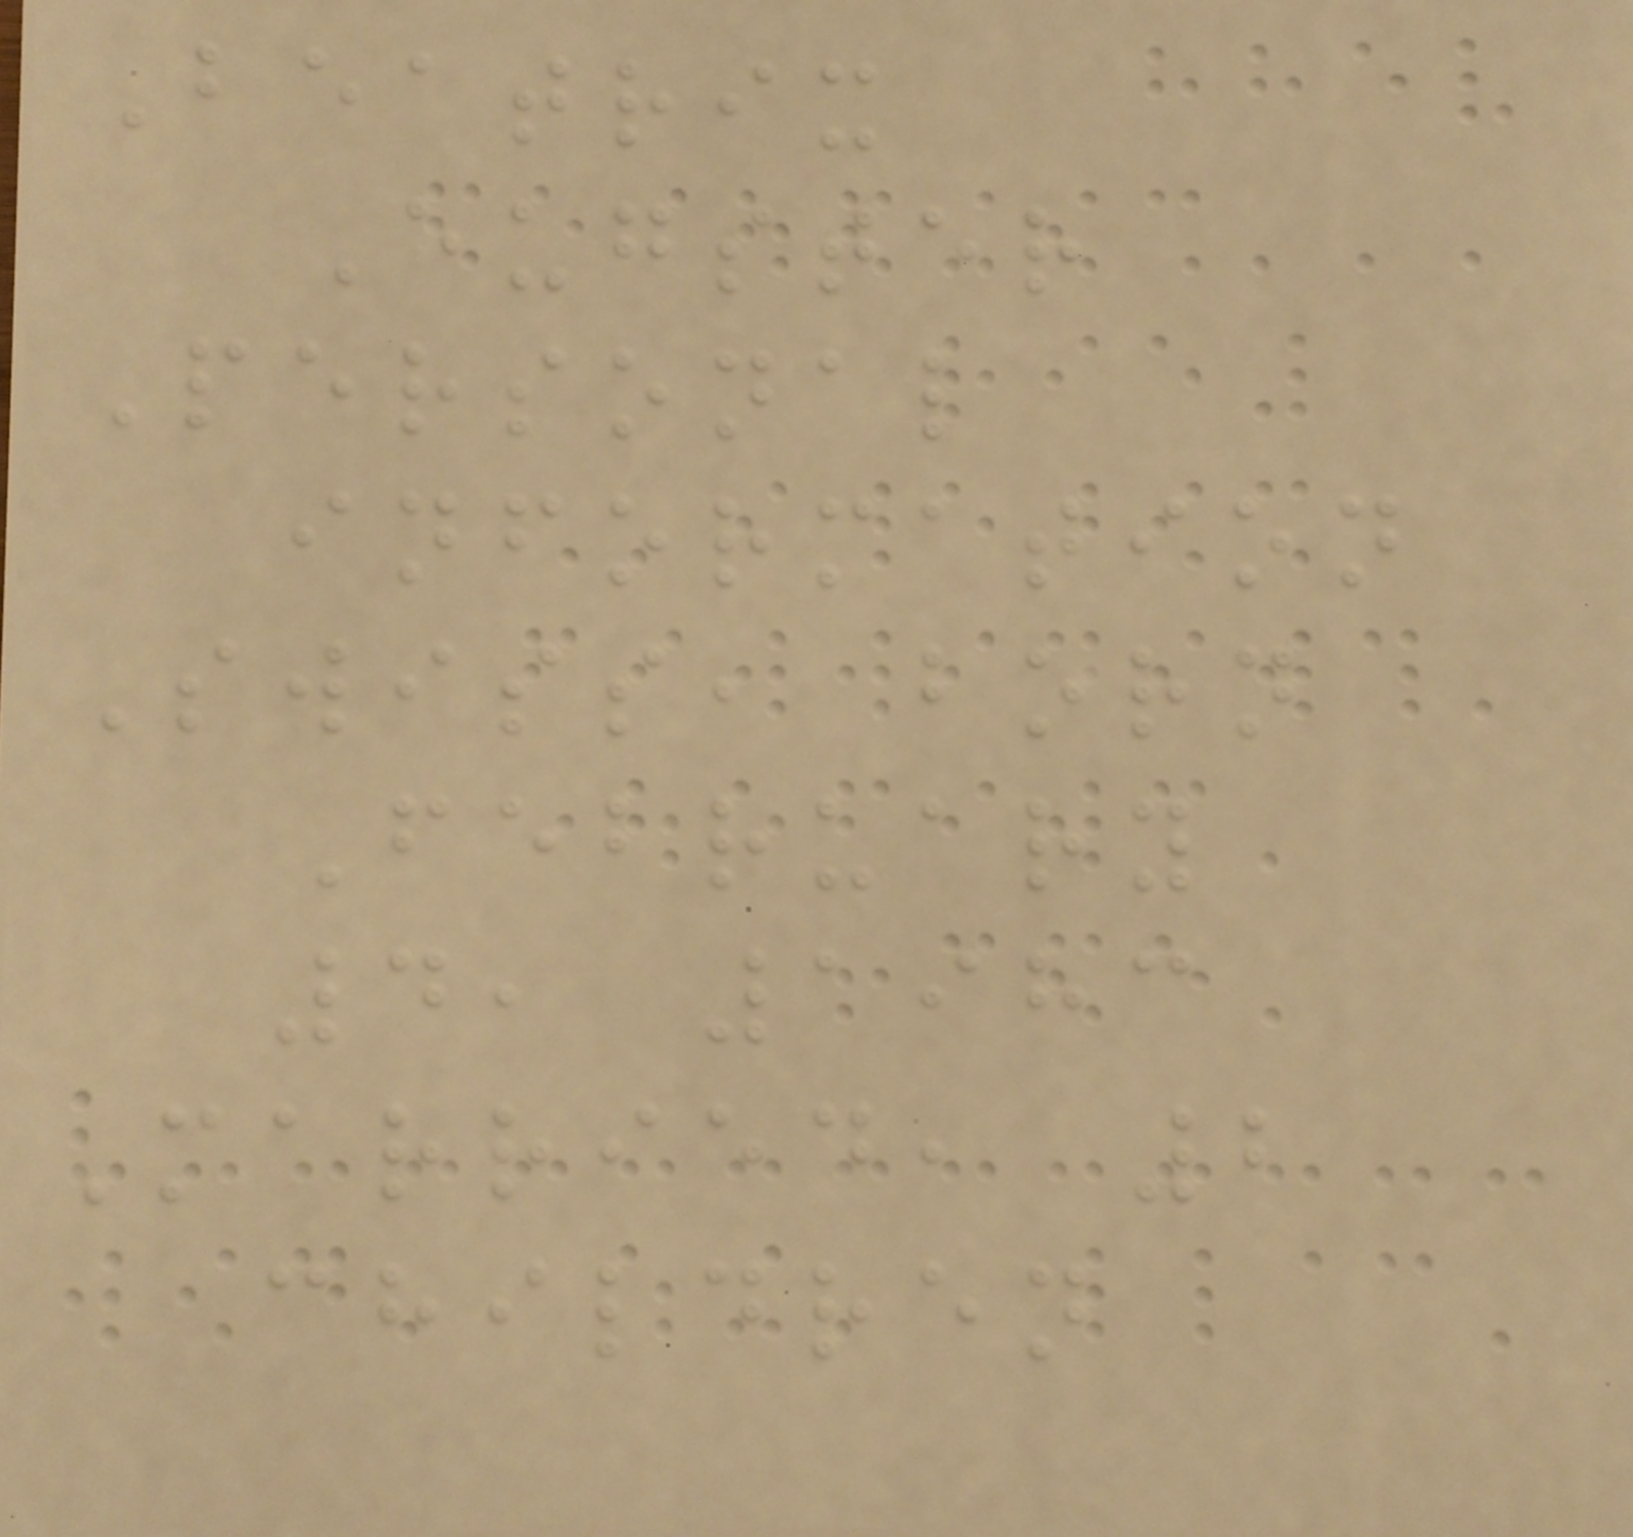Beatrix
Eugster
Personal
information
Swiss, born
February
4, 1983
Married, 2
children
